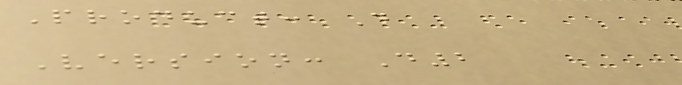Product: D
Version: D2
